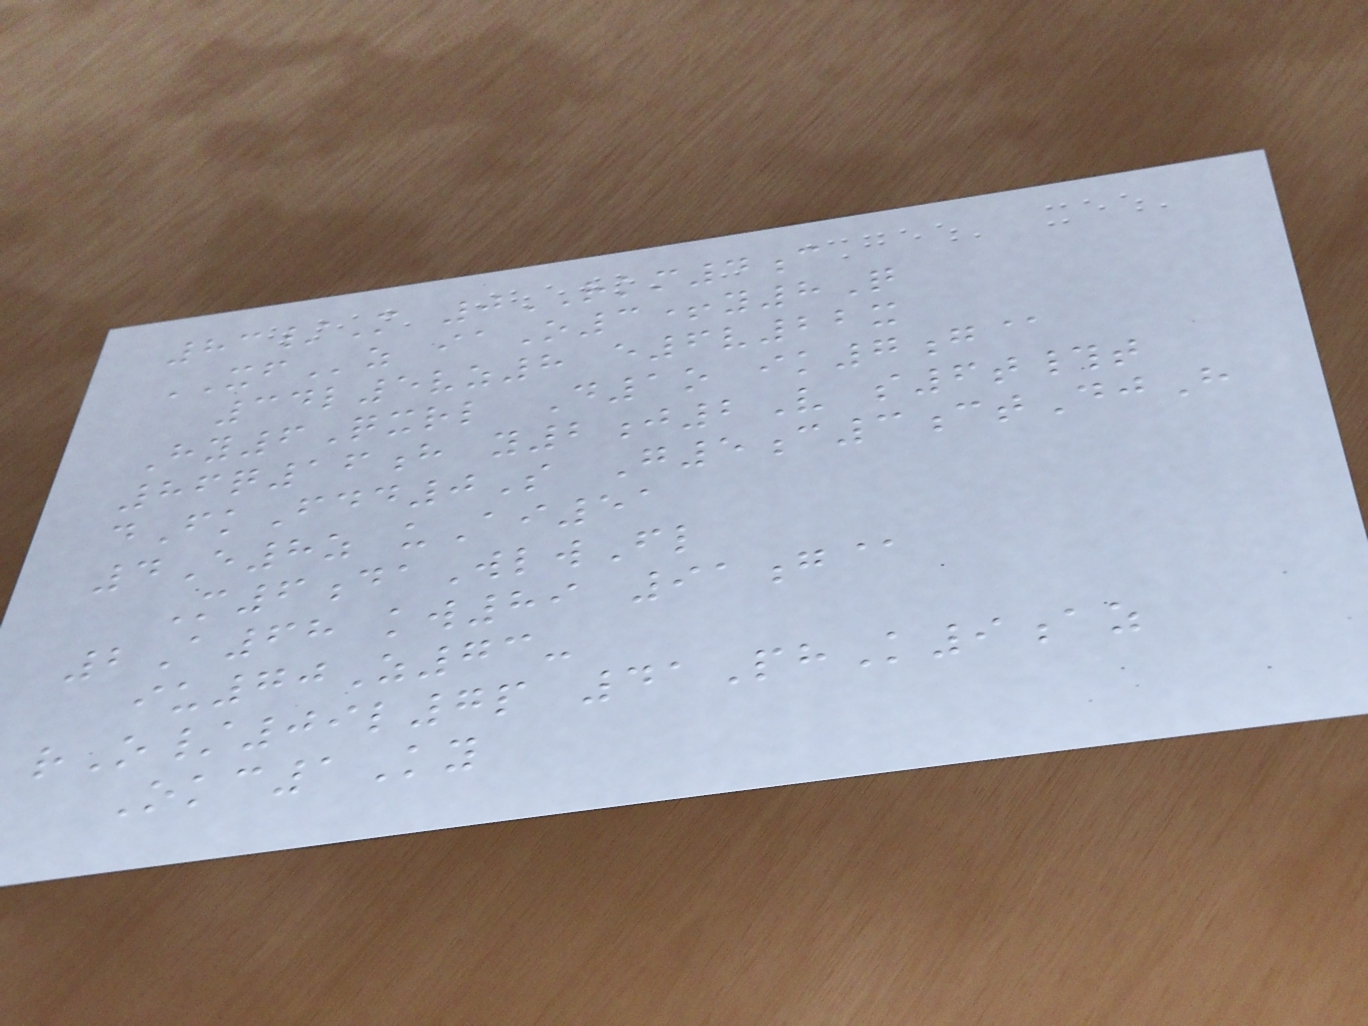83/M 0RKM4c
XFz iaO3+y8Q
34l5vz8 e6v22x
Hy6Qxrl D1o ik7g@
86q16h y2j2V s6t#t
dFkFdd0S G5c3ctDjH
4E8z uAi51
M6daWlwFl
2A68 kw89 91g@
iu70Z73-
rO/09l7p 41PhK9az
Okc1Ky
